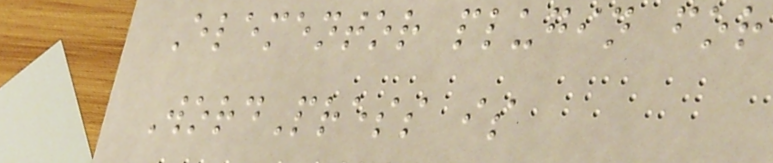Elementor plugin for
WordPress is
